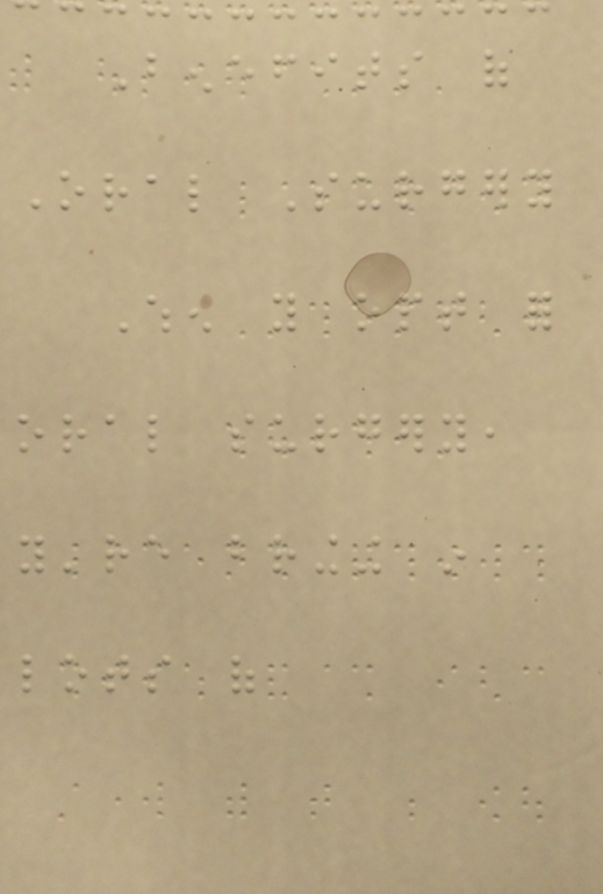Benefits of
Oral Surgery
When you opt for
oral surgery,
you're bringing in
lots of
